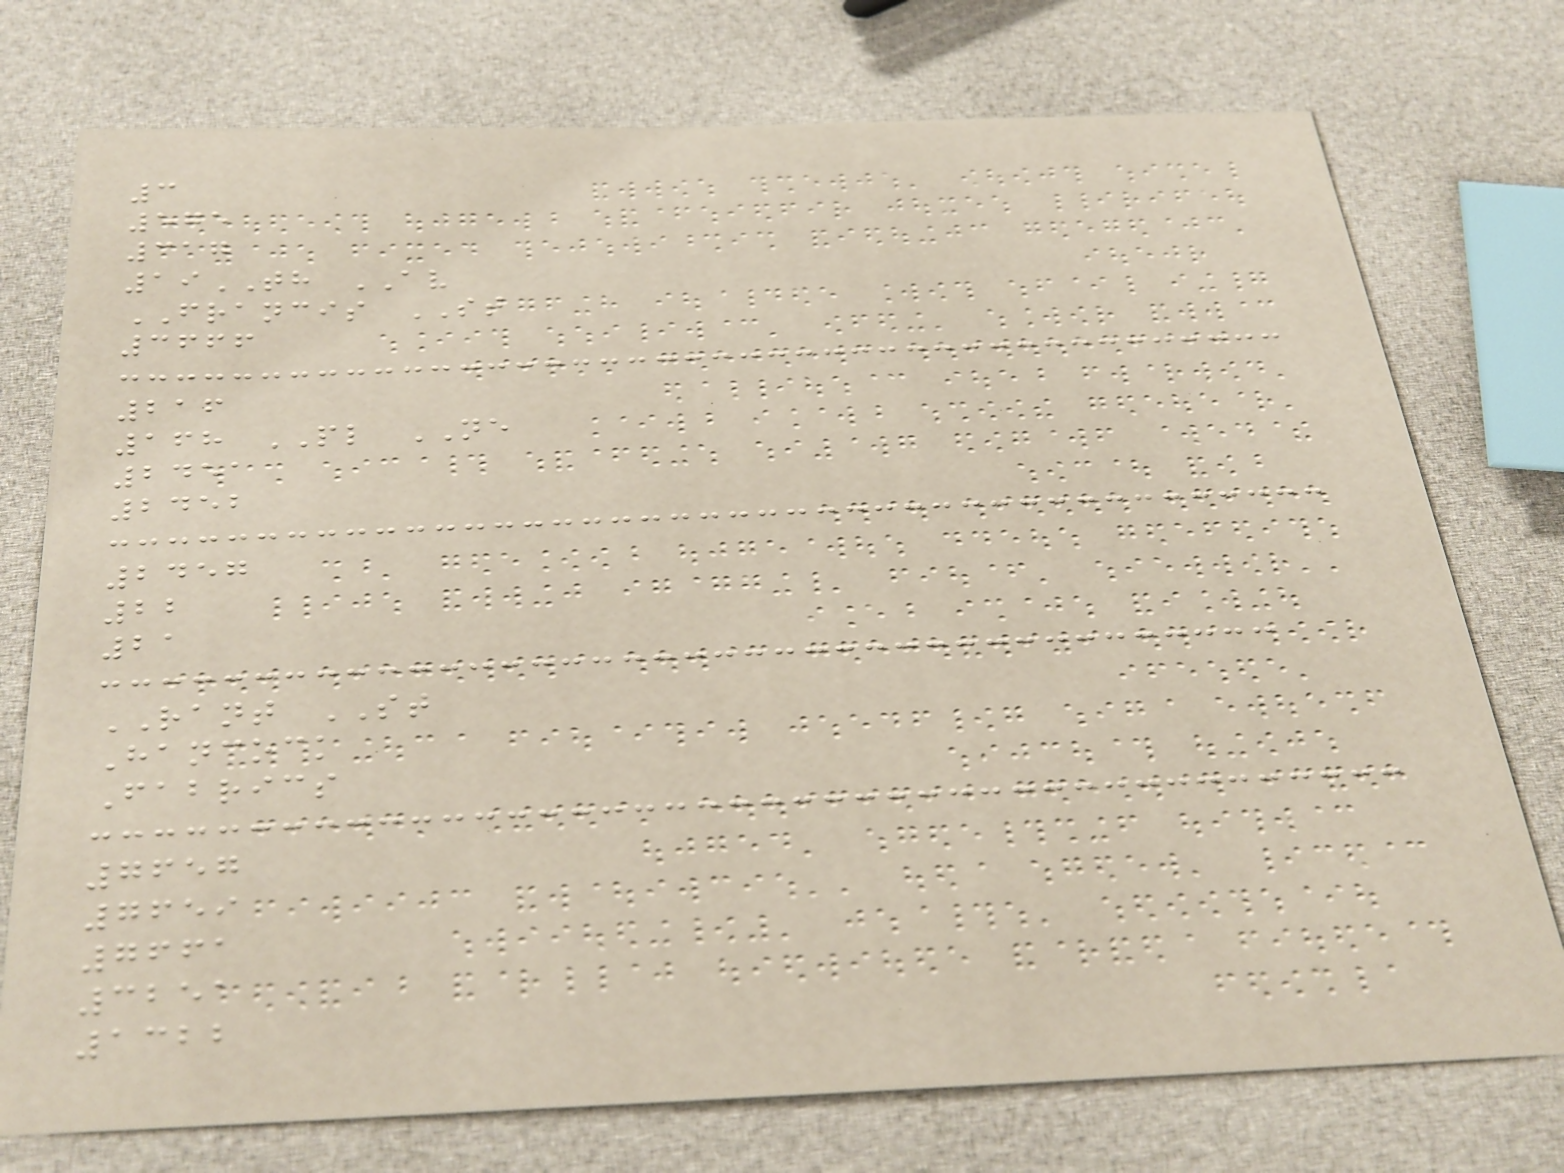3
575
317
19TH AV
FRANCIS ST
3666
216
168 PL NE
2451
2452
2457
22
21
RANT ST
Hancock
Fabrics
7657
7659
7661
3251
1322
